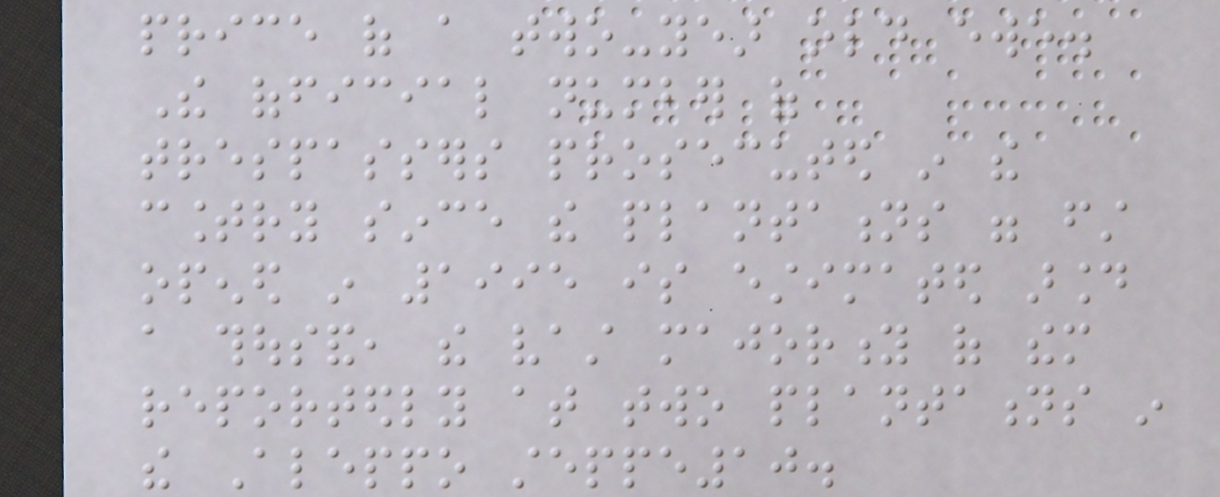price of a two-year old ewe.
The official number of
trespassers prosecuted in the
country since the plantations were first
opened in 1995 is estimated around
a thousand, the vast majority of them
reportedly at two plantations in
the Aleppo steppe10.
